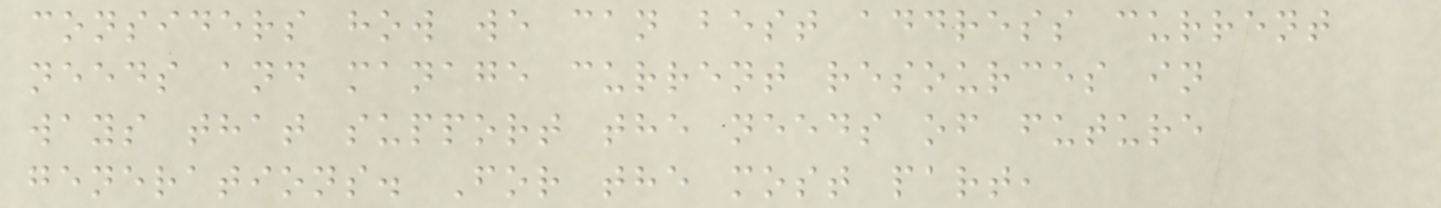considers how we can best address current
needs and manage current resources in
ways that support the needs of future
generations. For the most part,
